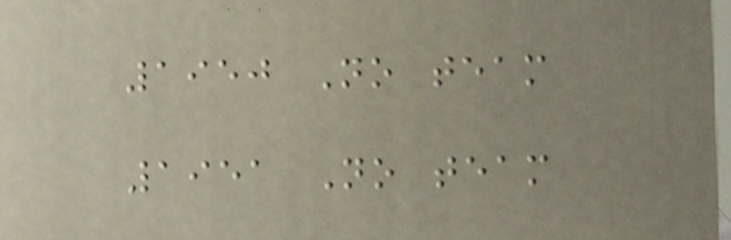1950 No team
1951 No team
